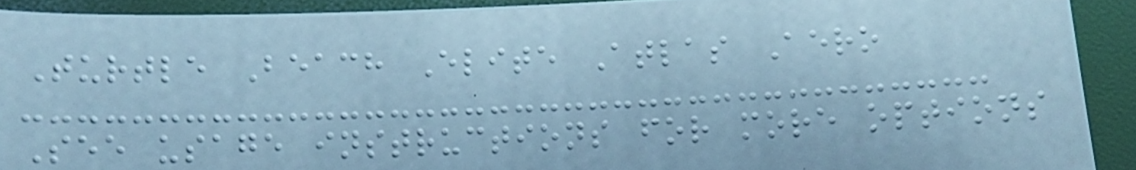Turtle Beach Elite Atlas Aero
See usage instructions for more options
